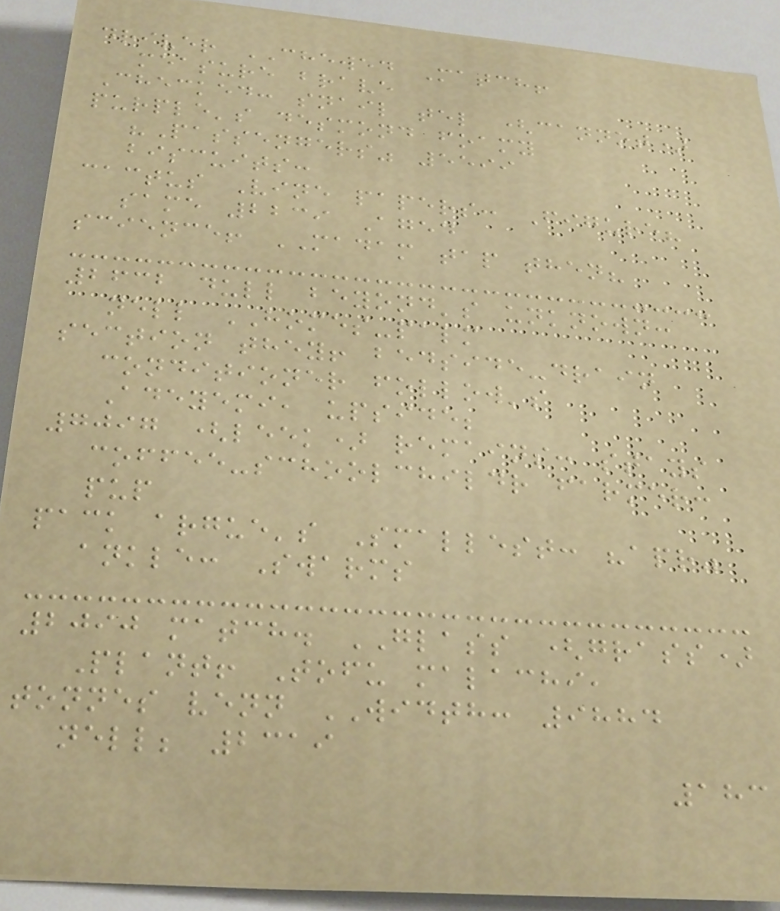driver CHEWED Match!
measure brave
Checked: snail tel (cannot)
purple's desmond foamy
"Passengers" 5599
biscuits:
cactus Vine papers: Figure?
same 2239 Aged
science! MADAM tap then?
2632 dull beyond's unknown:
nell HOMES-palm
section they! bedside-drain
conditioner follow's
Adeyemi, upside;
7097 (leek) remains: stays
coffee-schoolchildr farmer:
pup
pack argue's Smallest: "apr"
ankle: Swarms
2090 match. GLASS (grass)
Plant! Tofu malachi,
tonnes venn WIDTH: 9884
nell; 2319
183
